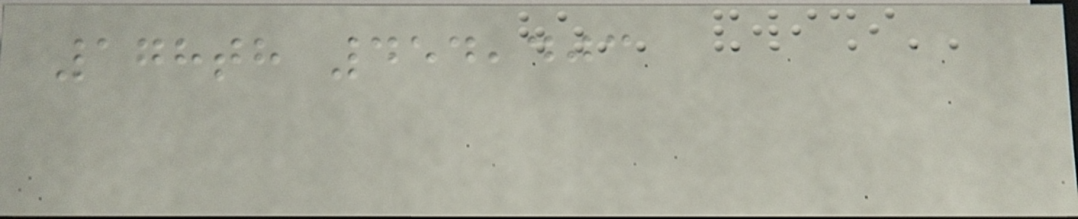178th 454,403
